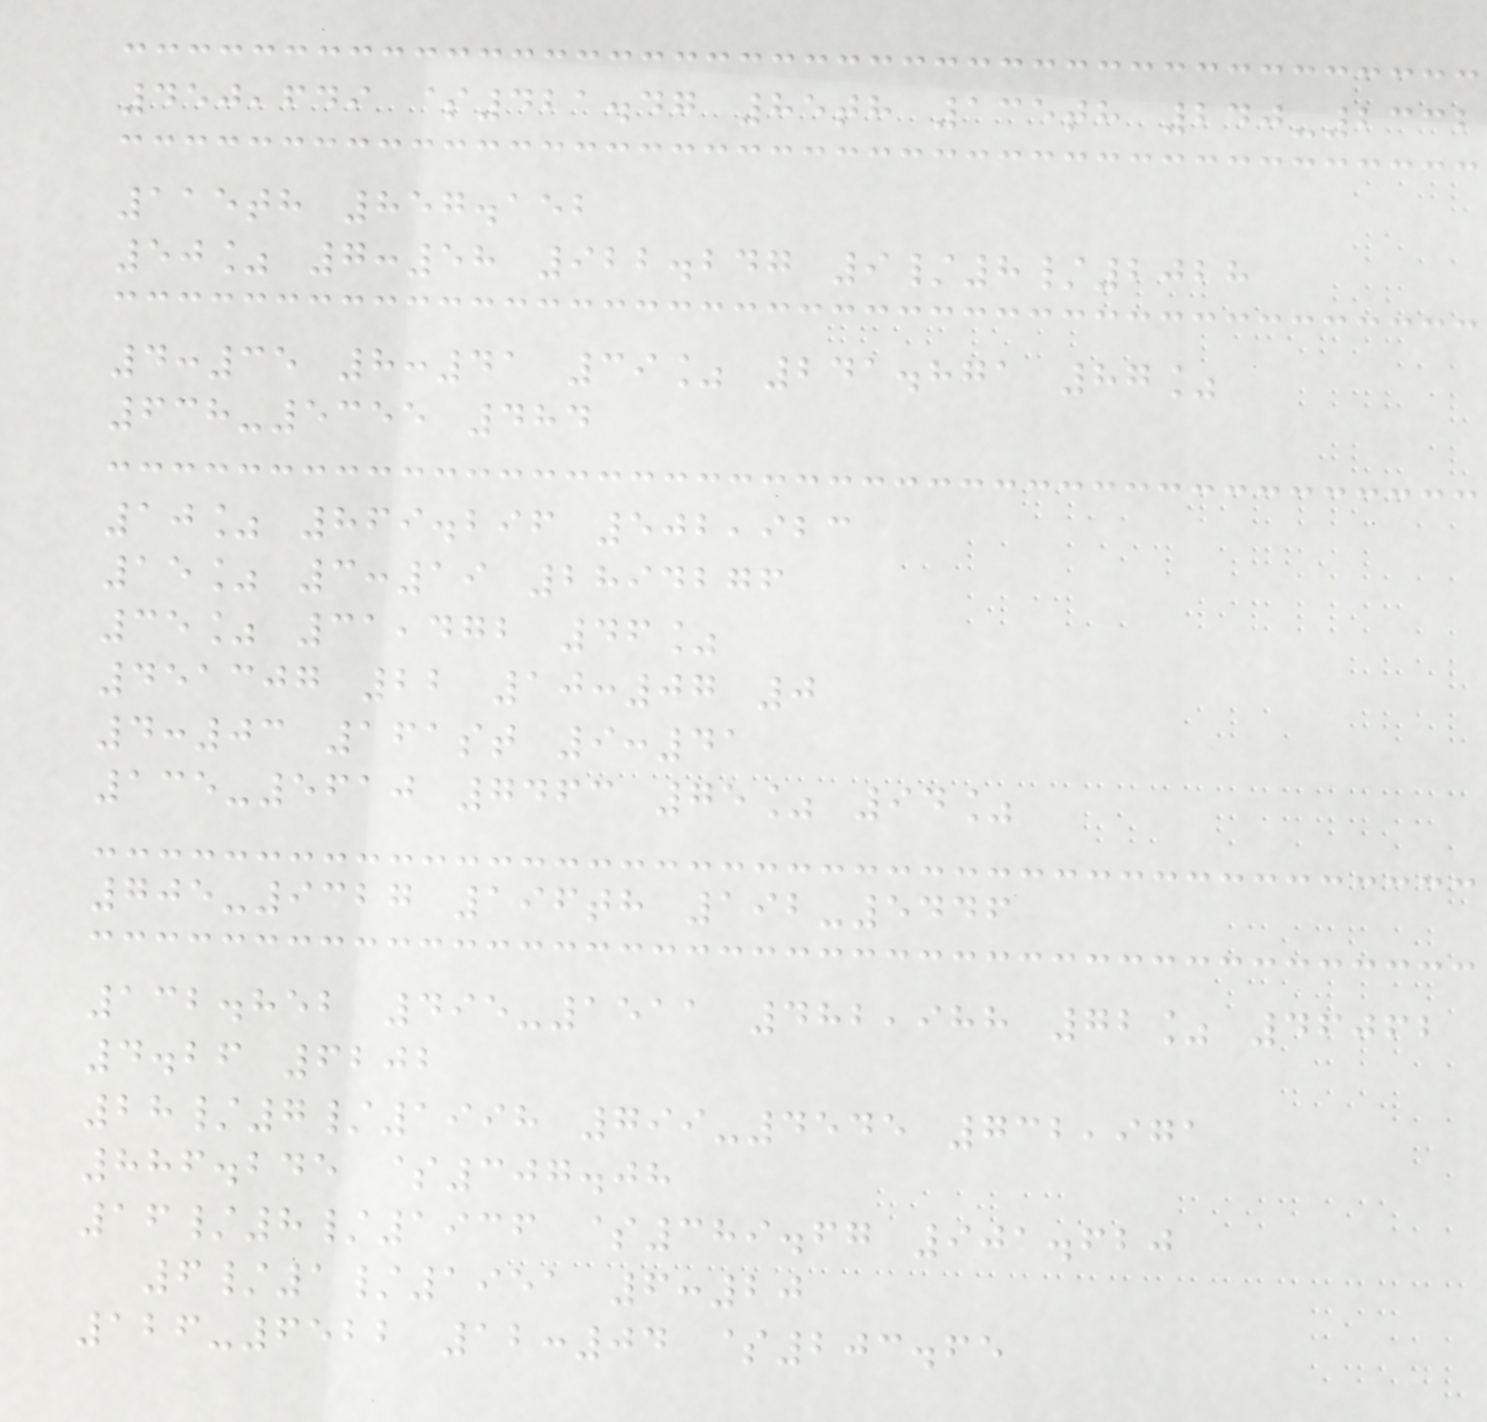450,649 $421.47 85th 135th 240-2332
115th 857.152
50% 7:58 922.247 9/8/2028
4:35 8:41 39% 241.871 87%
638-5355 484
10% 869.296 502,923
15% 3:19 2894276
35% 31,472 46%
451307 22 10:07 0
4:03 161st 9:41
135-5610 7463 75% 94%
705-9327 196th 192-5446
132.852 495-1511 482,988 72% 46062
4.26 6202
28/7/1998 799-4545 732,971
886.245 $307.08
16/8/1936 $389.67 901.620
6/1/1951 6:20
126-6522 12:04 $203.65
